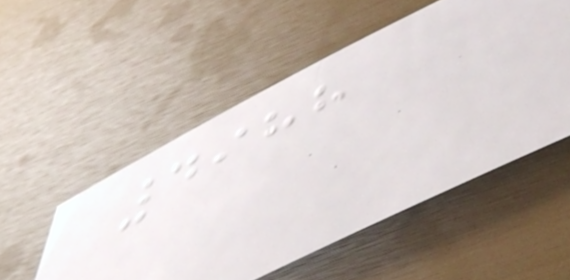4988
